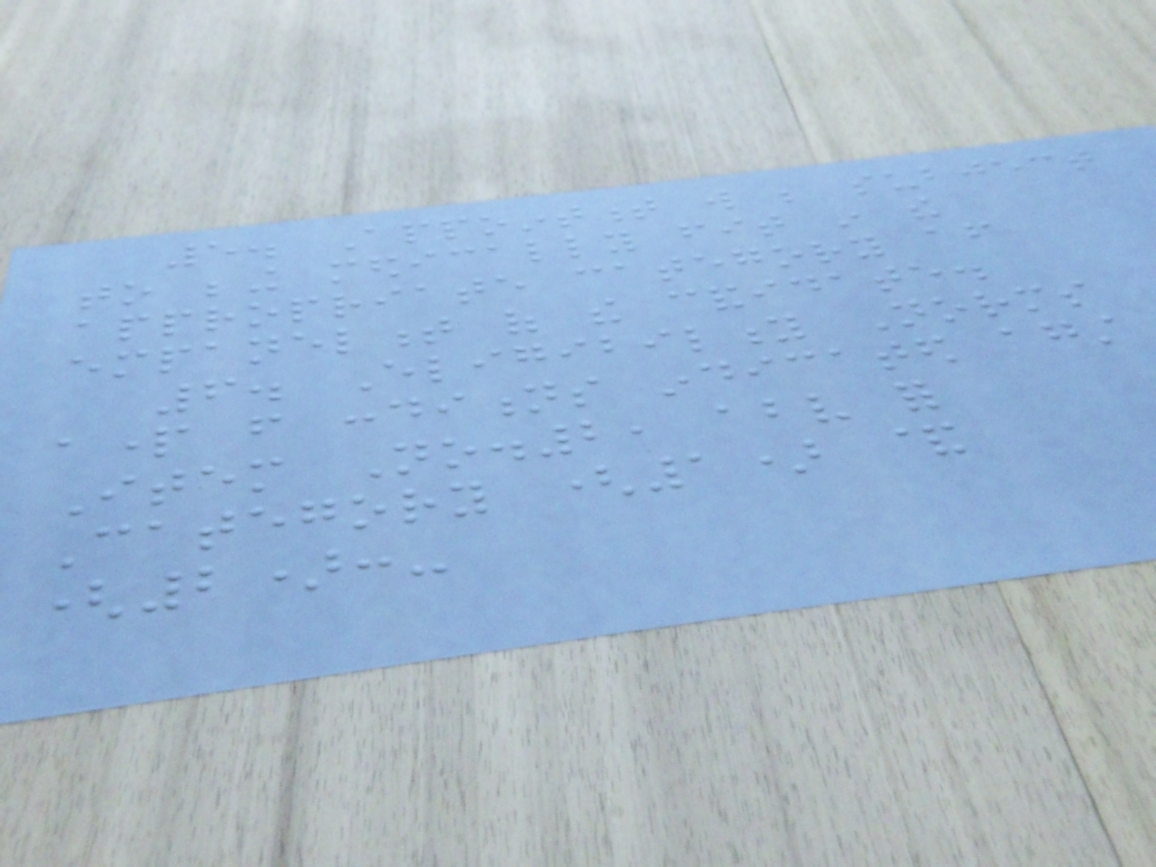5. Appointment will be subject
to being medically fit in the
appropriate category after
empanelment of the candidate.
6. Eligibility Norms
apart from conditions indicated against
Item No.2, above for
Category (1) &
(2):-
